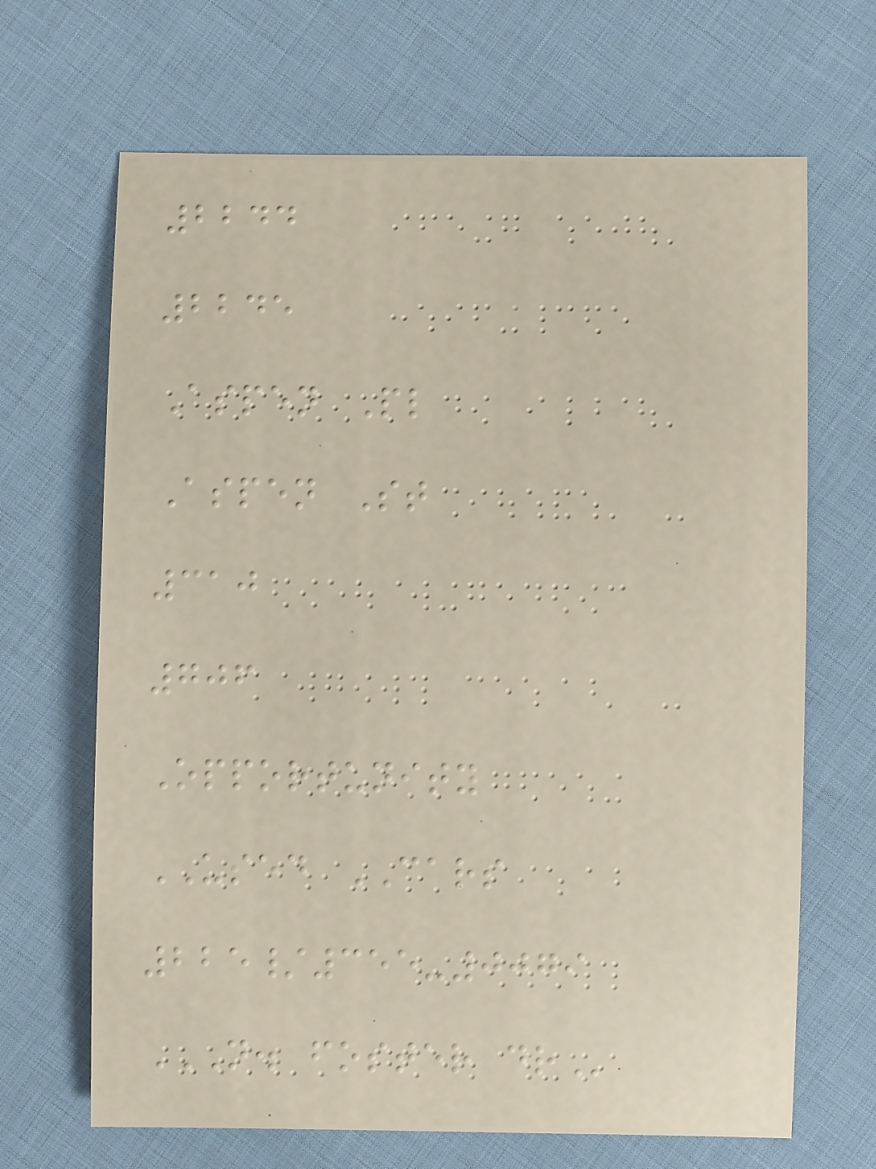2244
2245
Aspen Pl
Aspen St
310
706
Opportunity
USED CARS
225/355-0079
N. FOSTER DR
